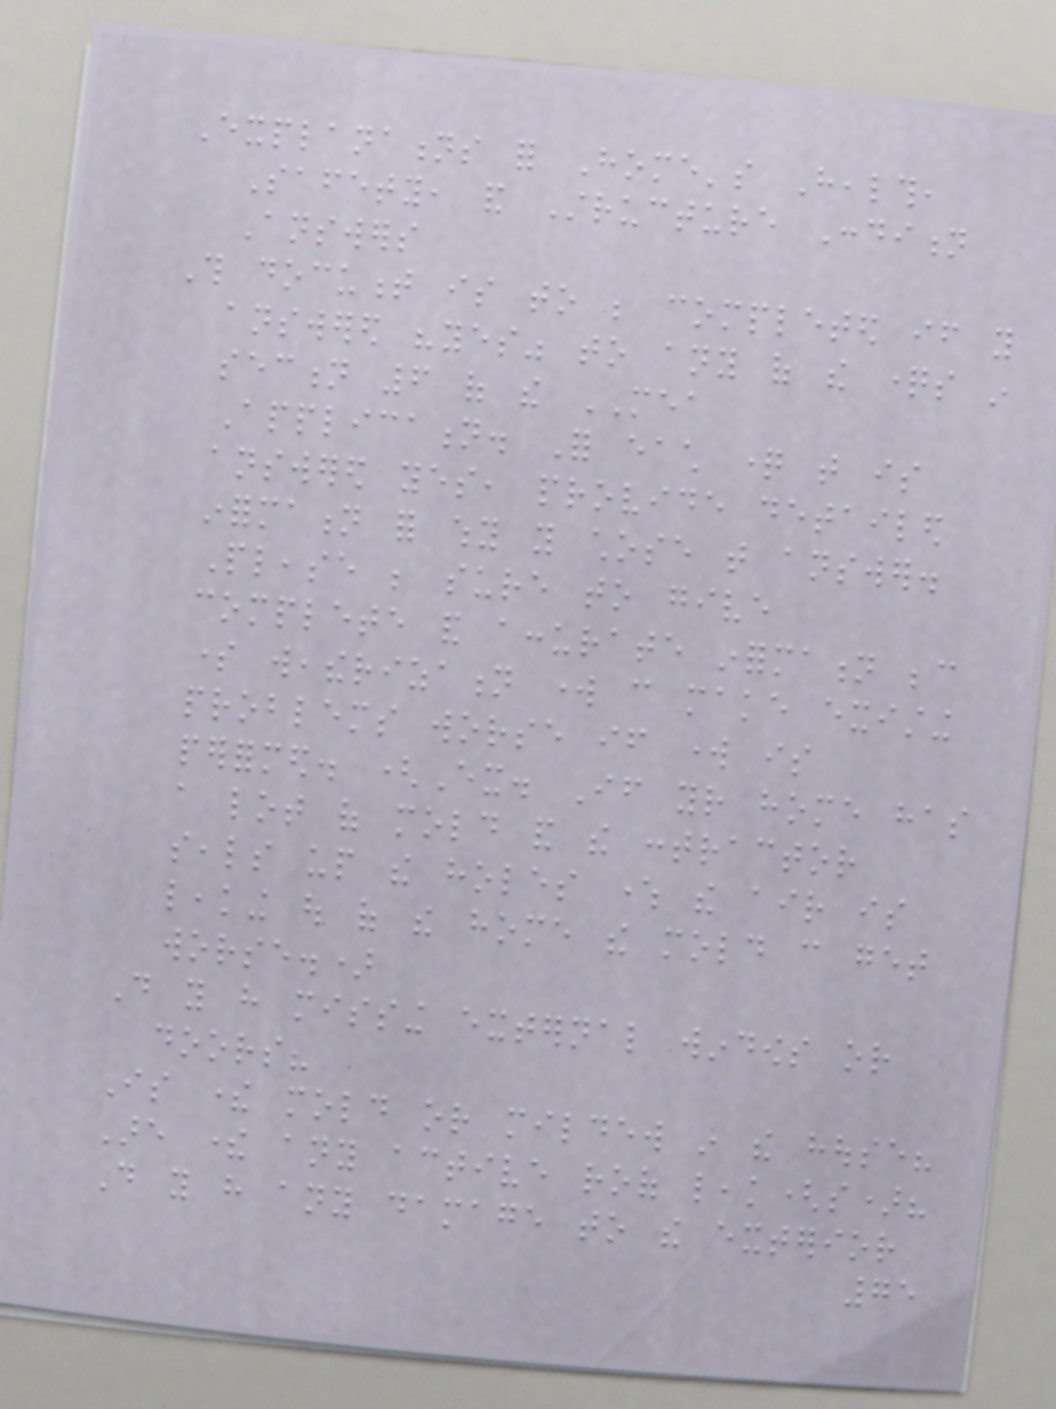Explanations for Home's Health,
Safety, and Structure Condition
Answers
This document is to be completed if you
answered "yes" to any of the questions in
section 6 of the MEA
Application. For each question that is
answered yes, provide detailed
information for why you chose that answer.
Please be sure to give
complete and accurate information because
some weatherization work can make existing
problems worse if work is
performed. (Ex. If your home has
a lot of mold and the contractor
seals up the holes where the air is
leaking out of the home the mold can get
worse.)
Do you have missing external windows or
doors?
Is there mold or mildew in the house?
Are there any active roof leak(s)?
Do you have any damage to the exterior
75
